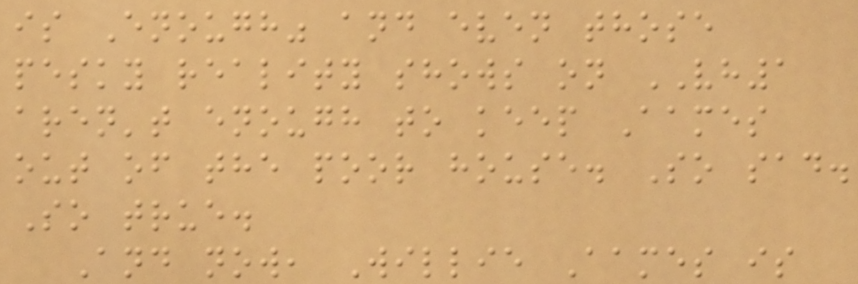is Enough" and even those
pesky reality shows on VH1
aren't enough to keep Aames
out of the poor house. So sad.
So true.
And now, Willie Aames is
